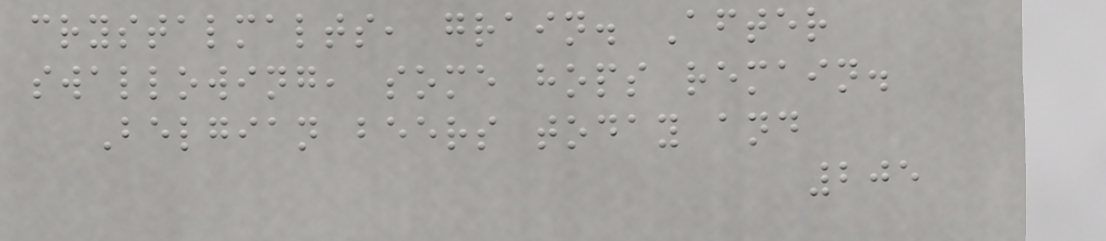crystalmalts, grain. After
swallowing, some hops remain.
Belgian beers today and
205
